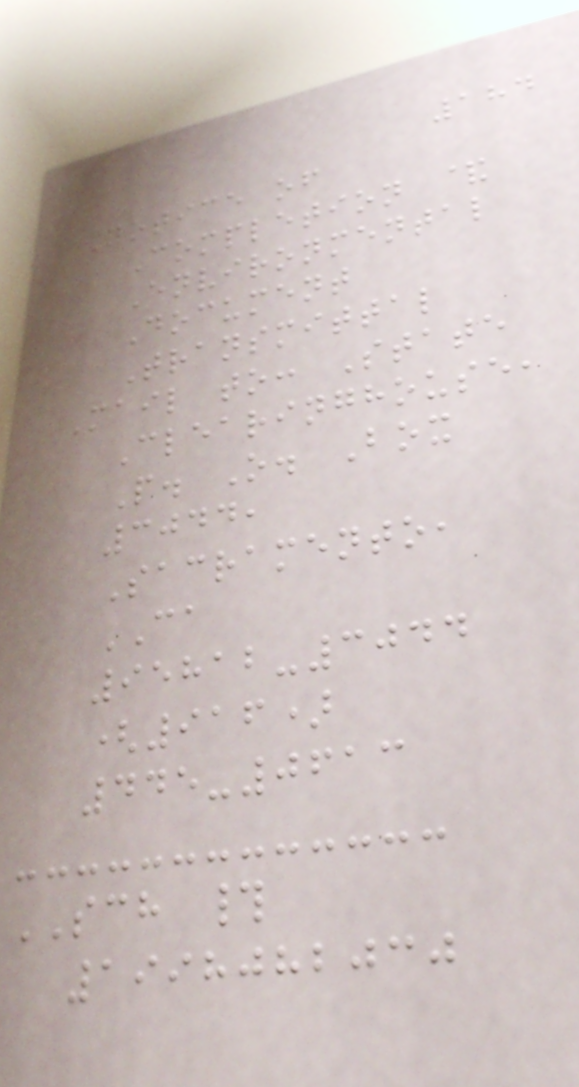184
Notice of
Completion &
Environmental
Document
Transmittal
Mail to: State
Clearinghouse,
P. O. Box
3044,
Sacramento,
CA
95812-3044
(916)
445-0613
SCH #
1998082030
